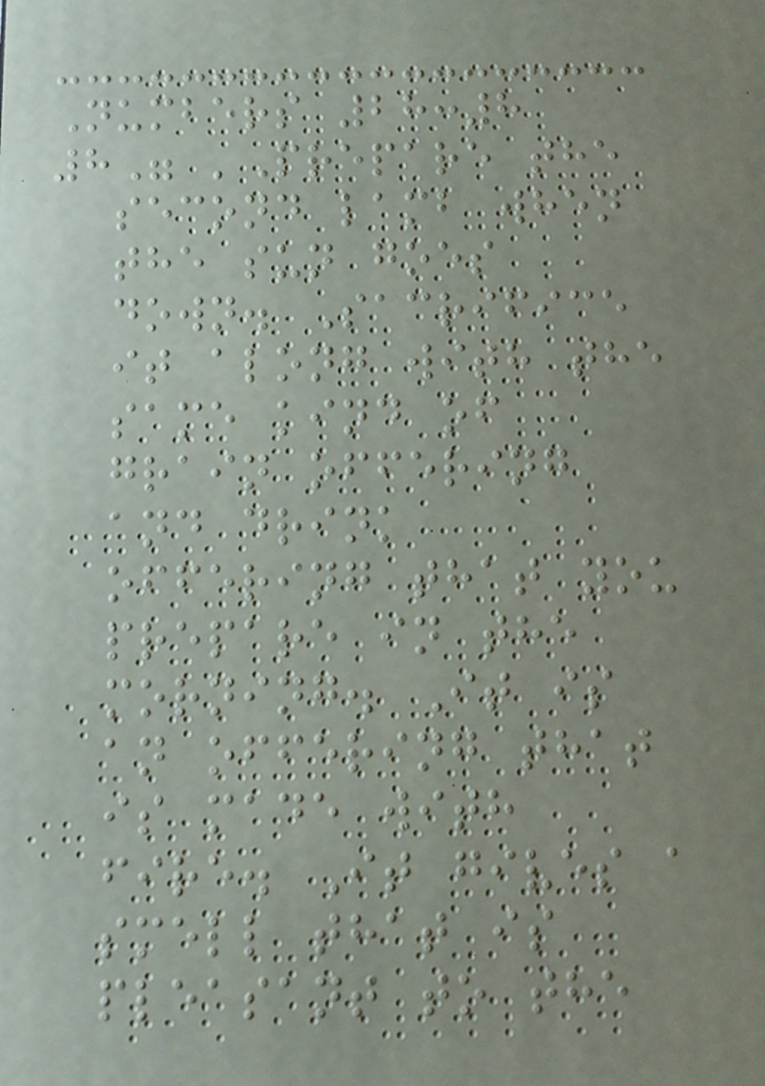Numbers 28:8
8" 'Prepare the
second lamb when
the sun goes
down. Sacrifice
it along with the
same kind of
grain offering
and drink
offering that you
prepare in the
morning. It is
an offering that
is made with
fire. It gives a
smell that is
pleasant to the
